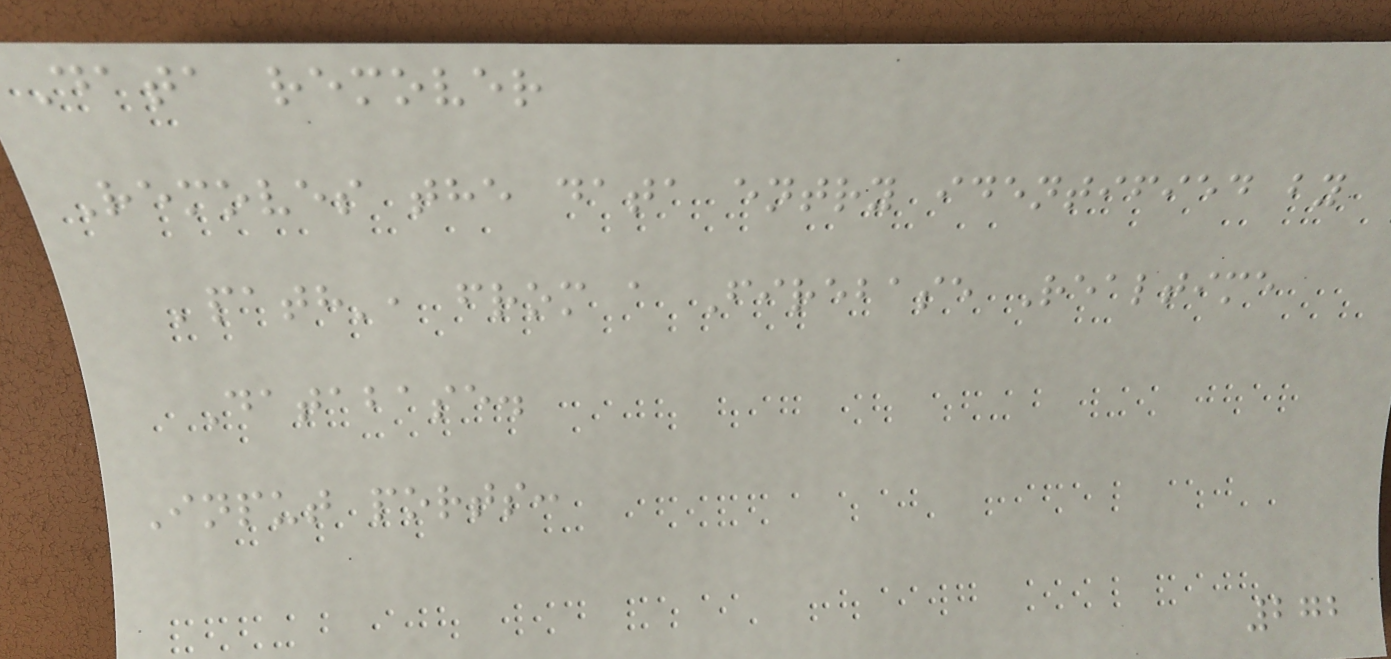Data remover
Removes the data entry identified by
'path', from a Firebase Realtime
Database.
Input ports:
272
